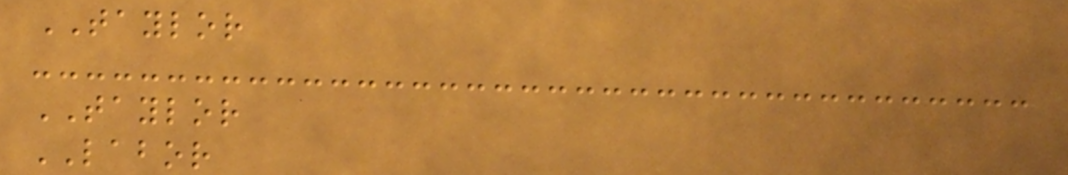TAYLOR
TAYLOR
LABOR
